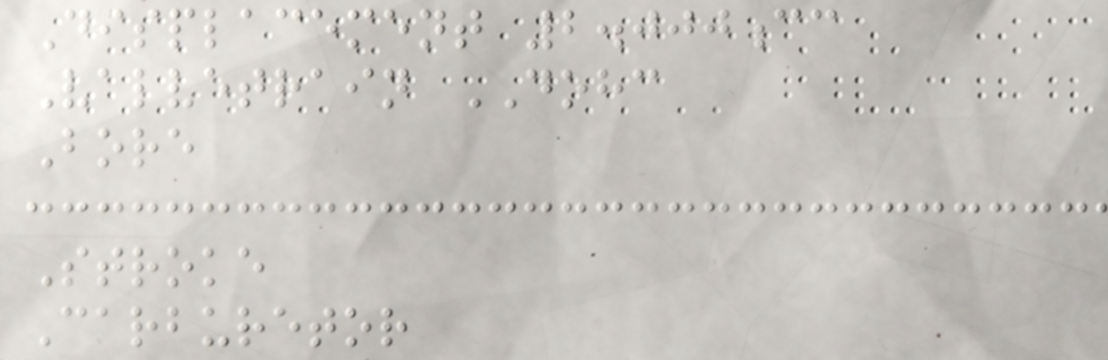Displacement 2.000cc
Valvetrain DOHC
Bore
Stroke
Carburetor
